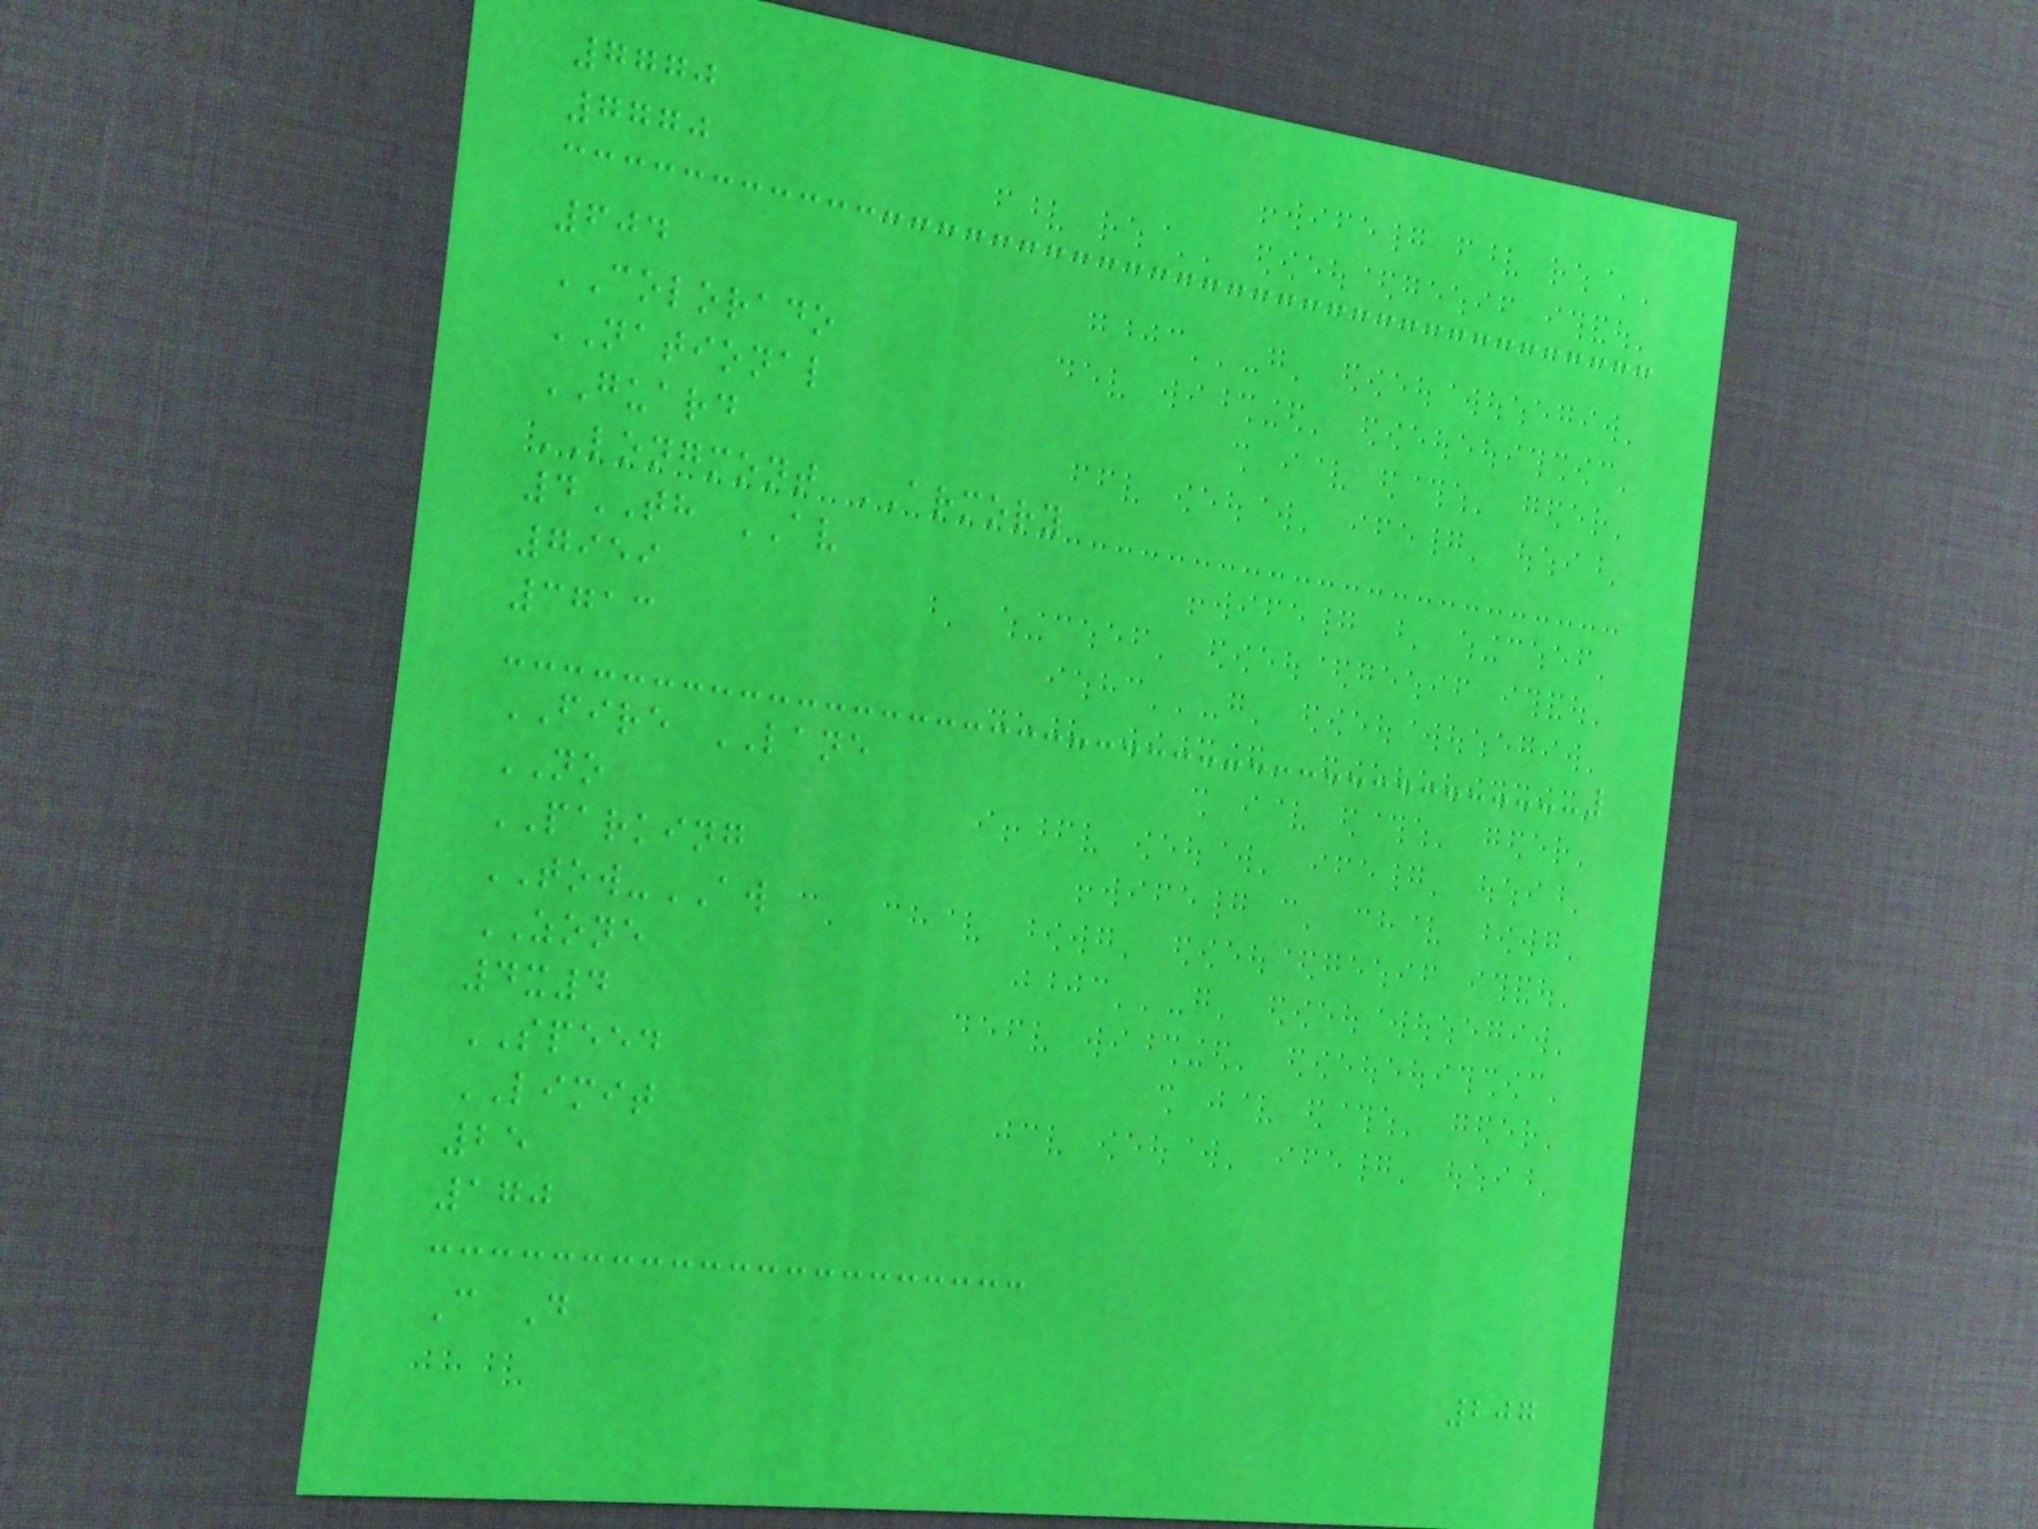7770
7770
604
COLORADO
NATIONAL
GUARD
LONGMONT ARMORY
4TH AV
7959
3713
FIRE LANE
NO
PARKING
TOW-AW
ZONE
4x4
SPEED
LIMIT
25
170
C D
207
